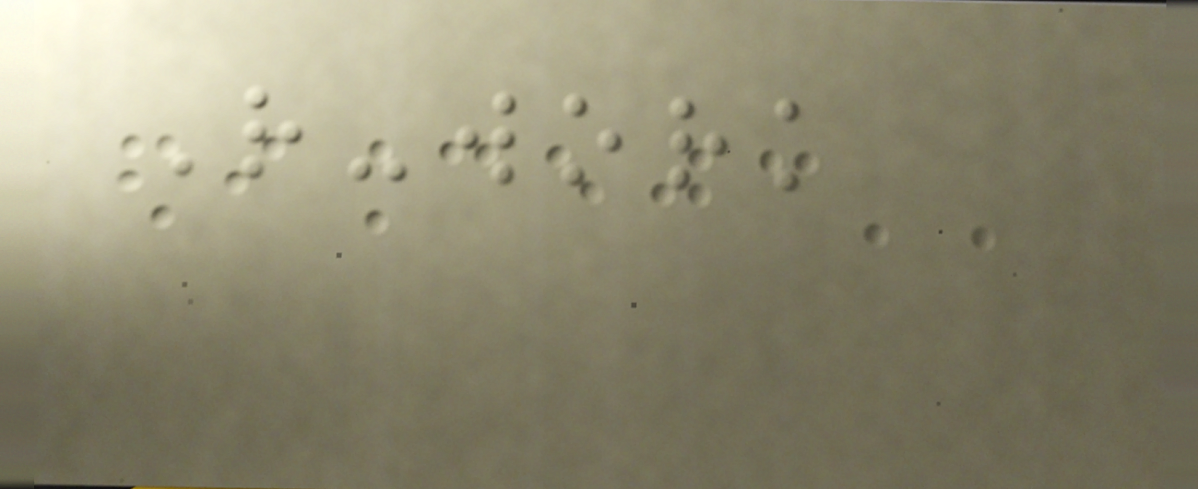R-work
